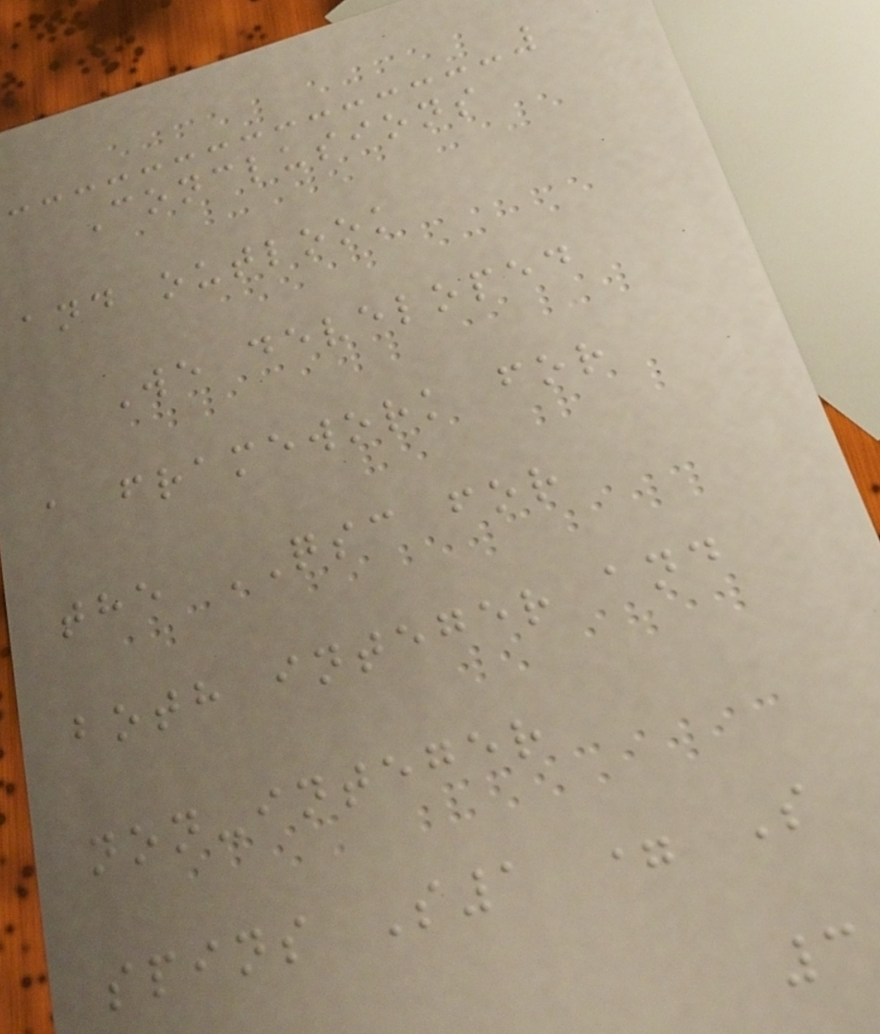Conclusions
and outlook
We developed
a framework for
the QSC for
both integer and
non-integer
spins S1 = S
3
